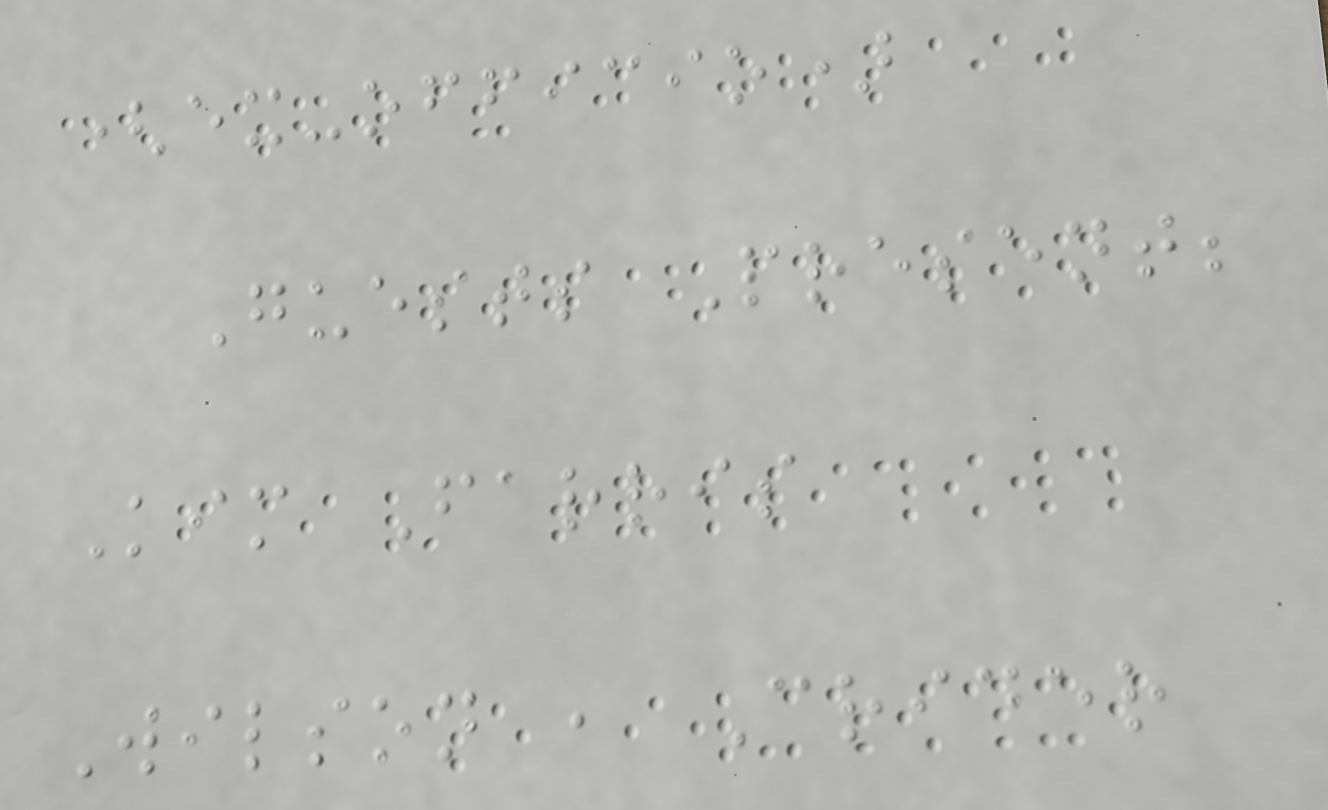(ex-officio)
Guests Present;
Kim Farris
Wilson , Crider
